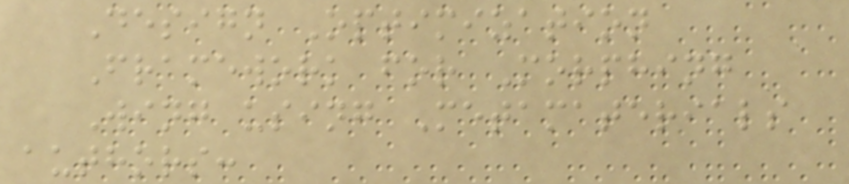Design Optimization
Framework for Morphing
Wing using Metamaterials
authors:
